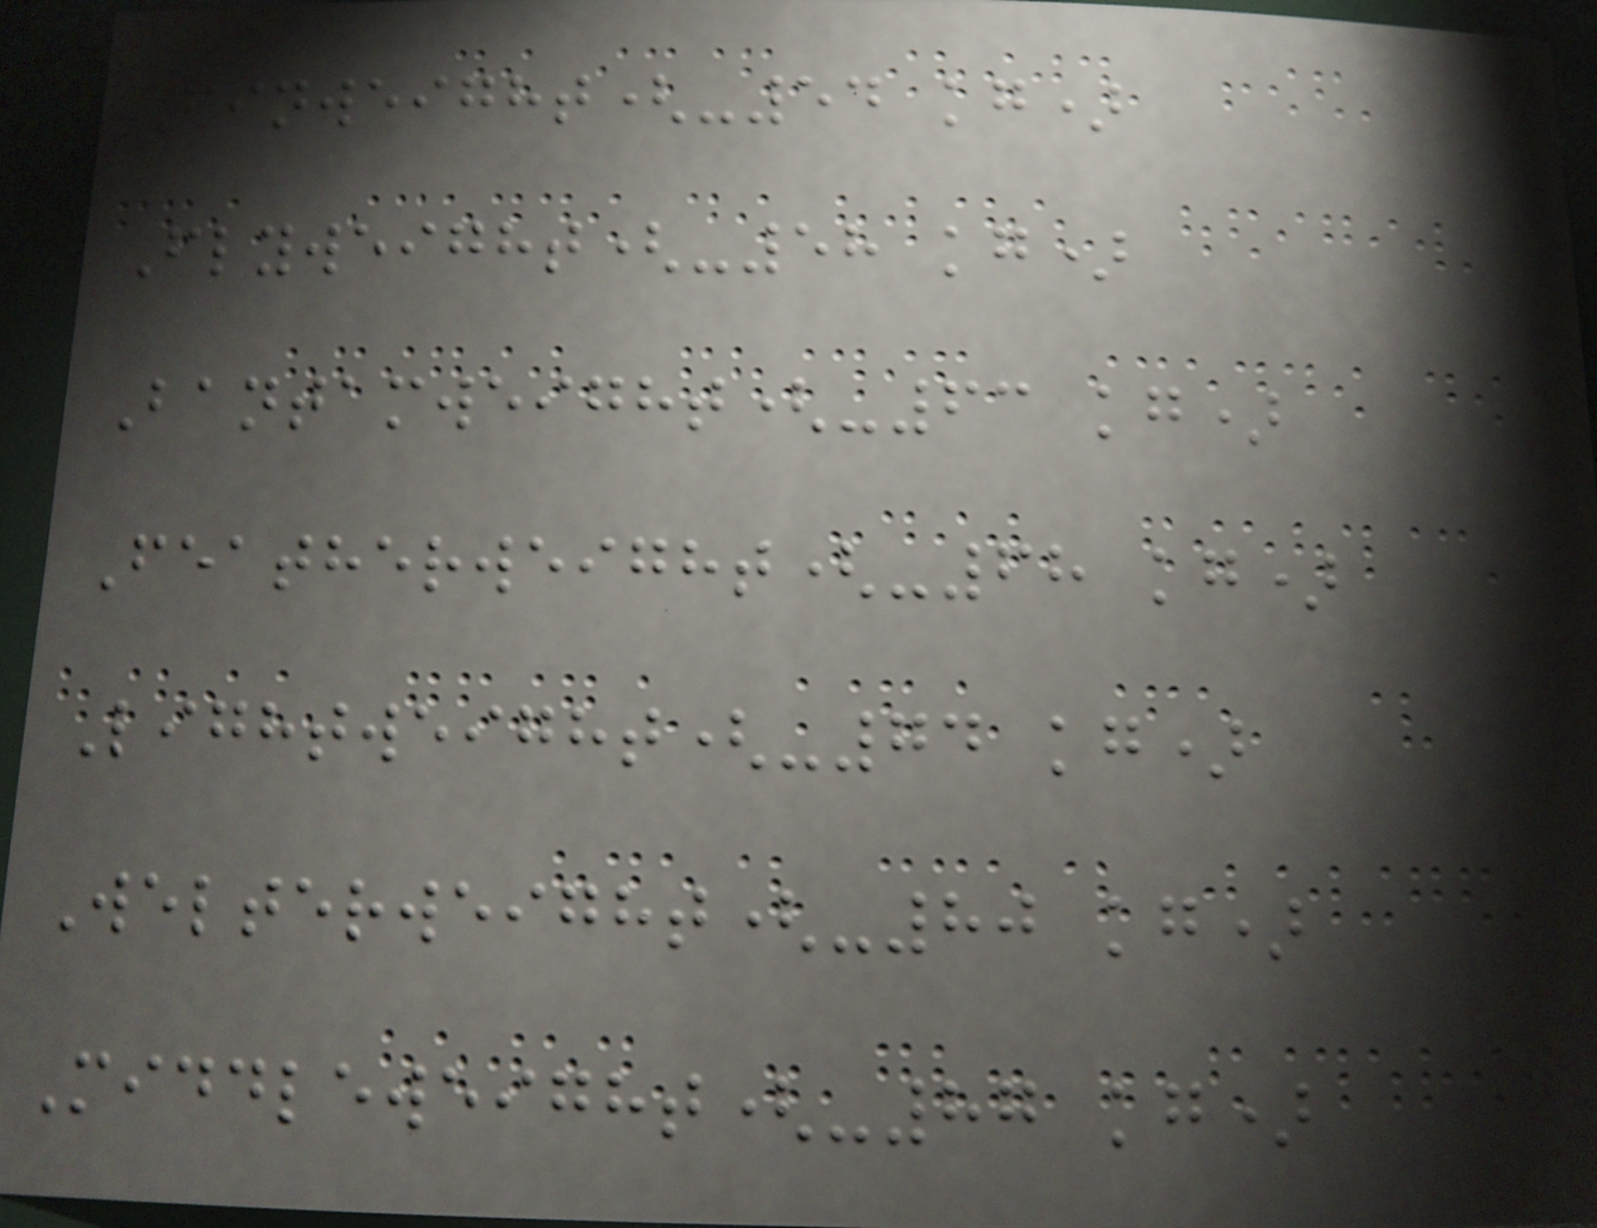Finweight(-54 kg)
Flyweight(-58 kg)
Bantamweight(-63 kg)
Featherweight(-68 kg)
Lightweight(-74 kg)
Welterweight(-80 kg)
Middleweight(-87 kg)
